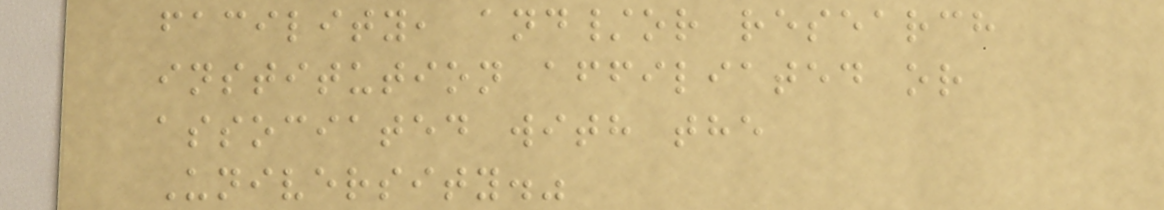facility, and/or research
institution affiliated or
associated with the
University."
